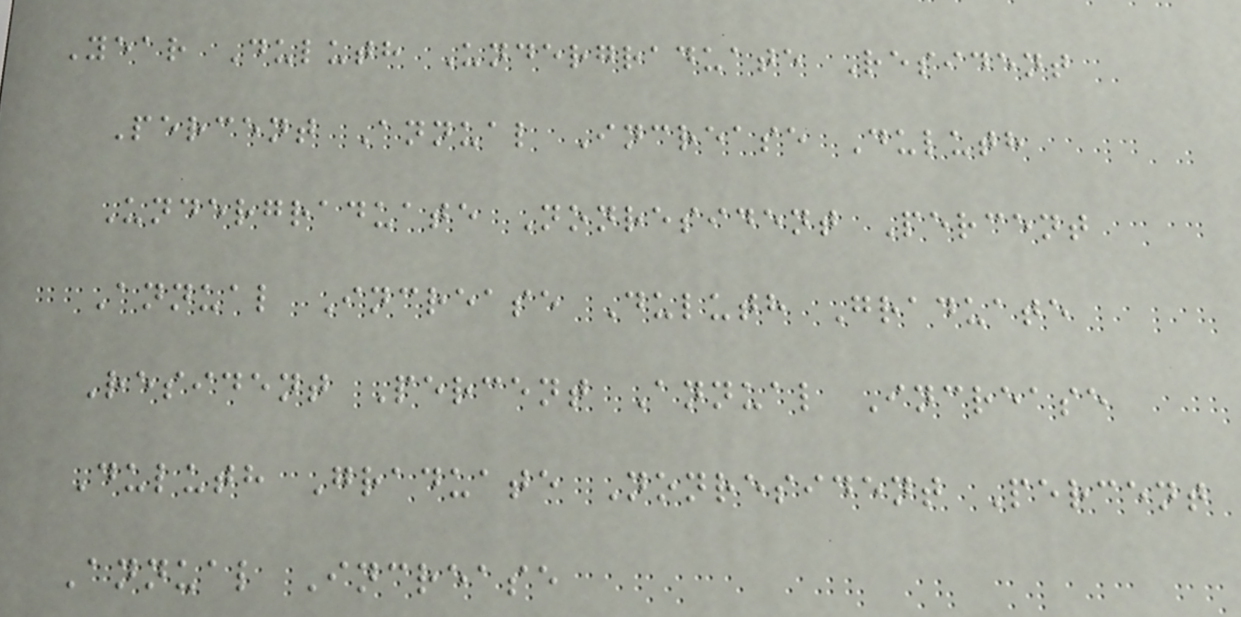Year Duluth Undergraduate Resident
Percent Annual Increase Duluth
Undergraduate Nonresident Percent
Annual Increase Duluth Graduate
Resident Percent Annual Increase
Duluth Graduate Nonresident Percent
Annual Increase
